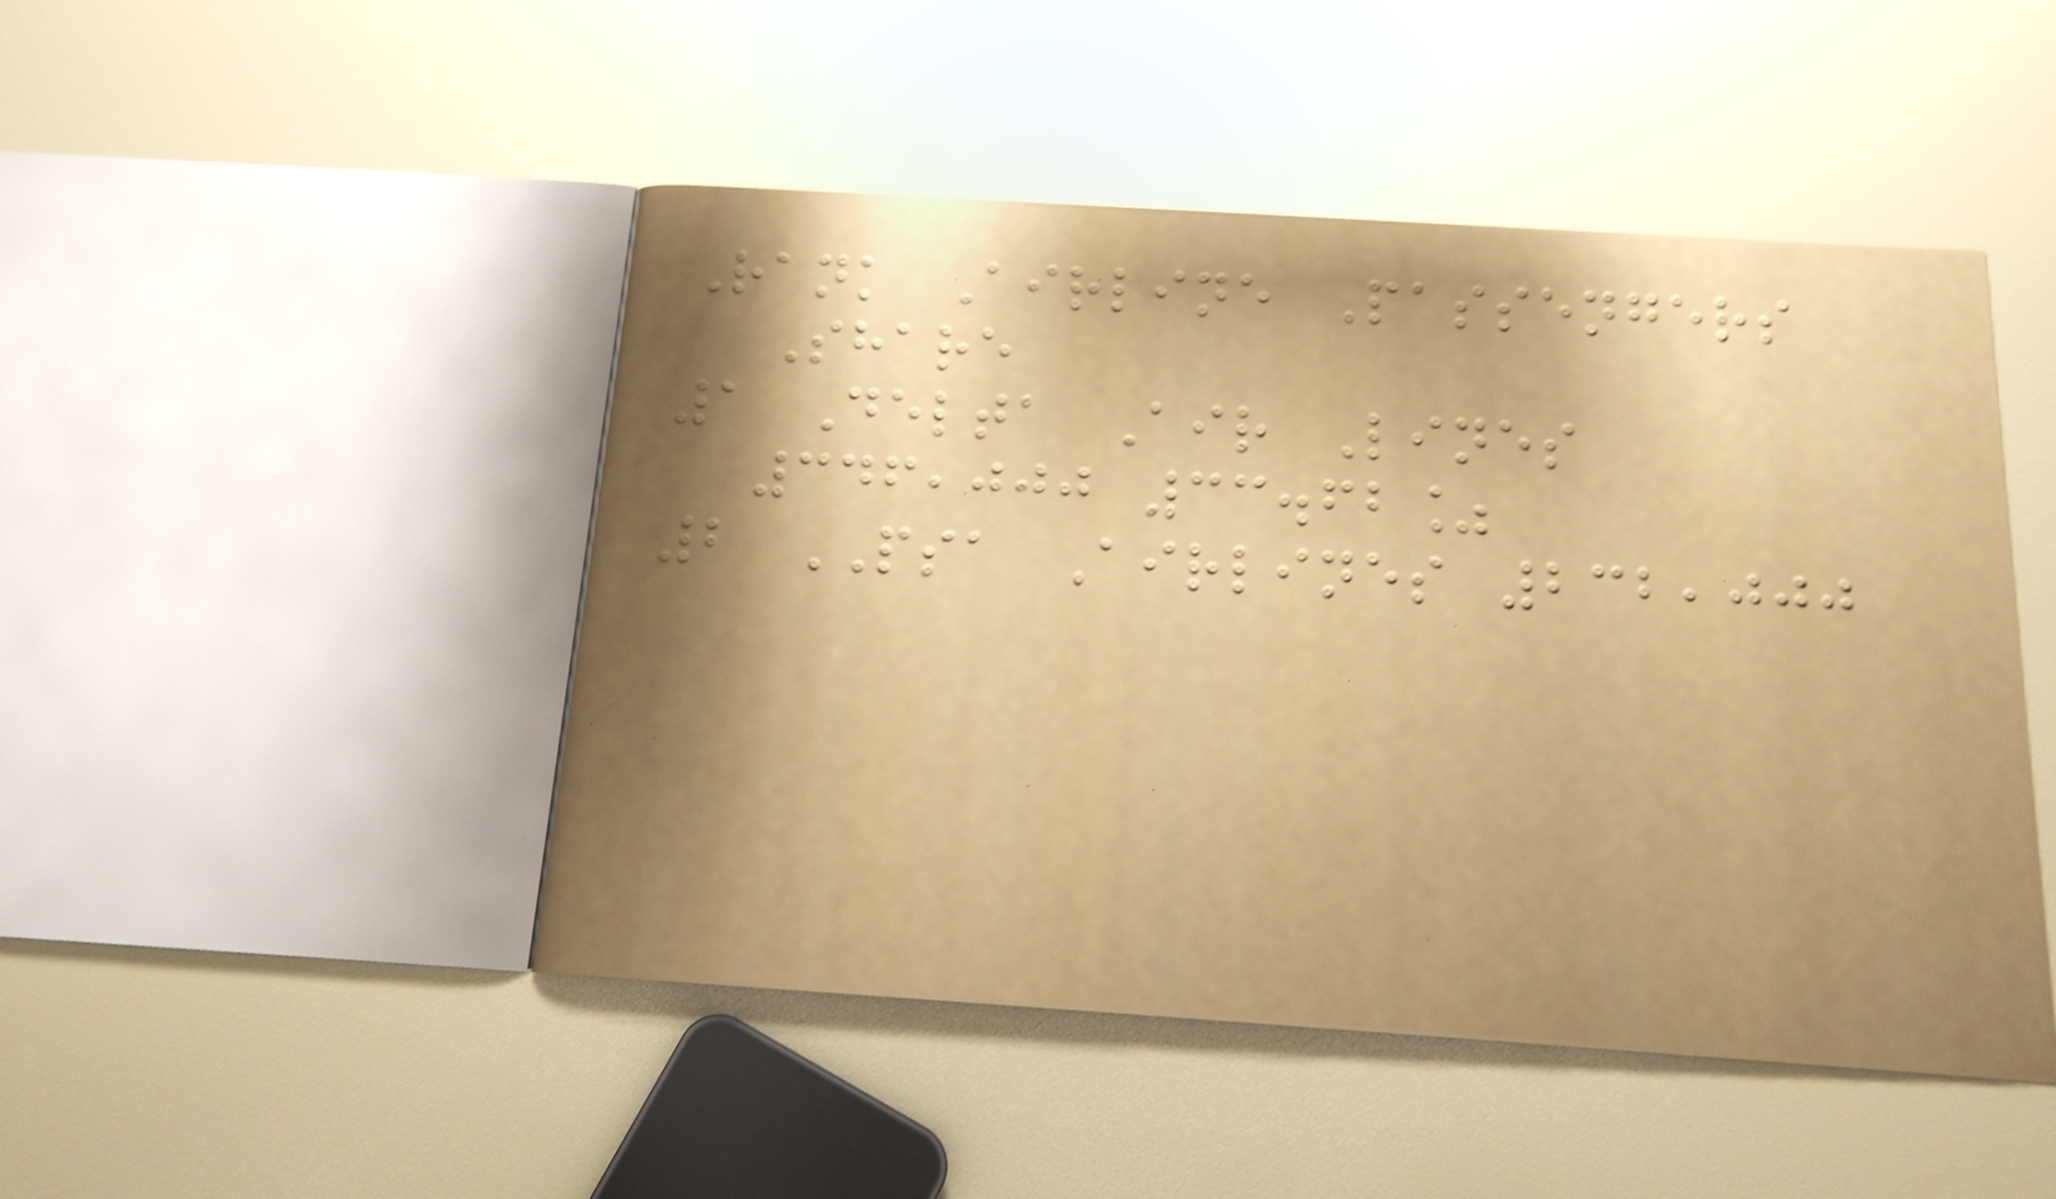Rank Airline Passengers
Share
1 Delta Air Lines
346,000 33.62%
2 PSA Airlines 232,000
